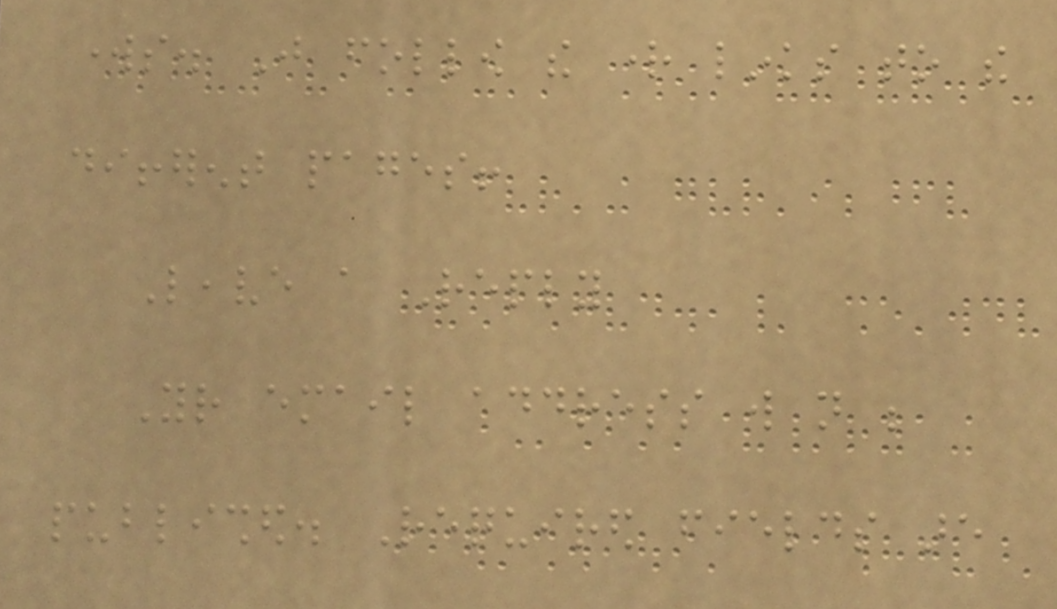works. Just follow the right links to the
different pages!
Leave a Reply
Your email address will not be
published. Required fields are
